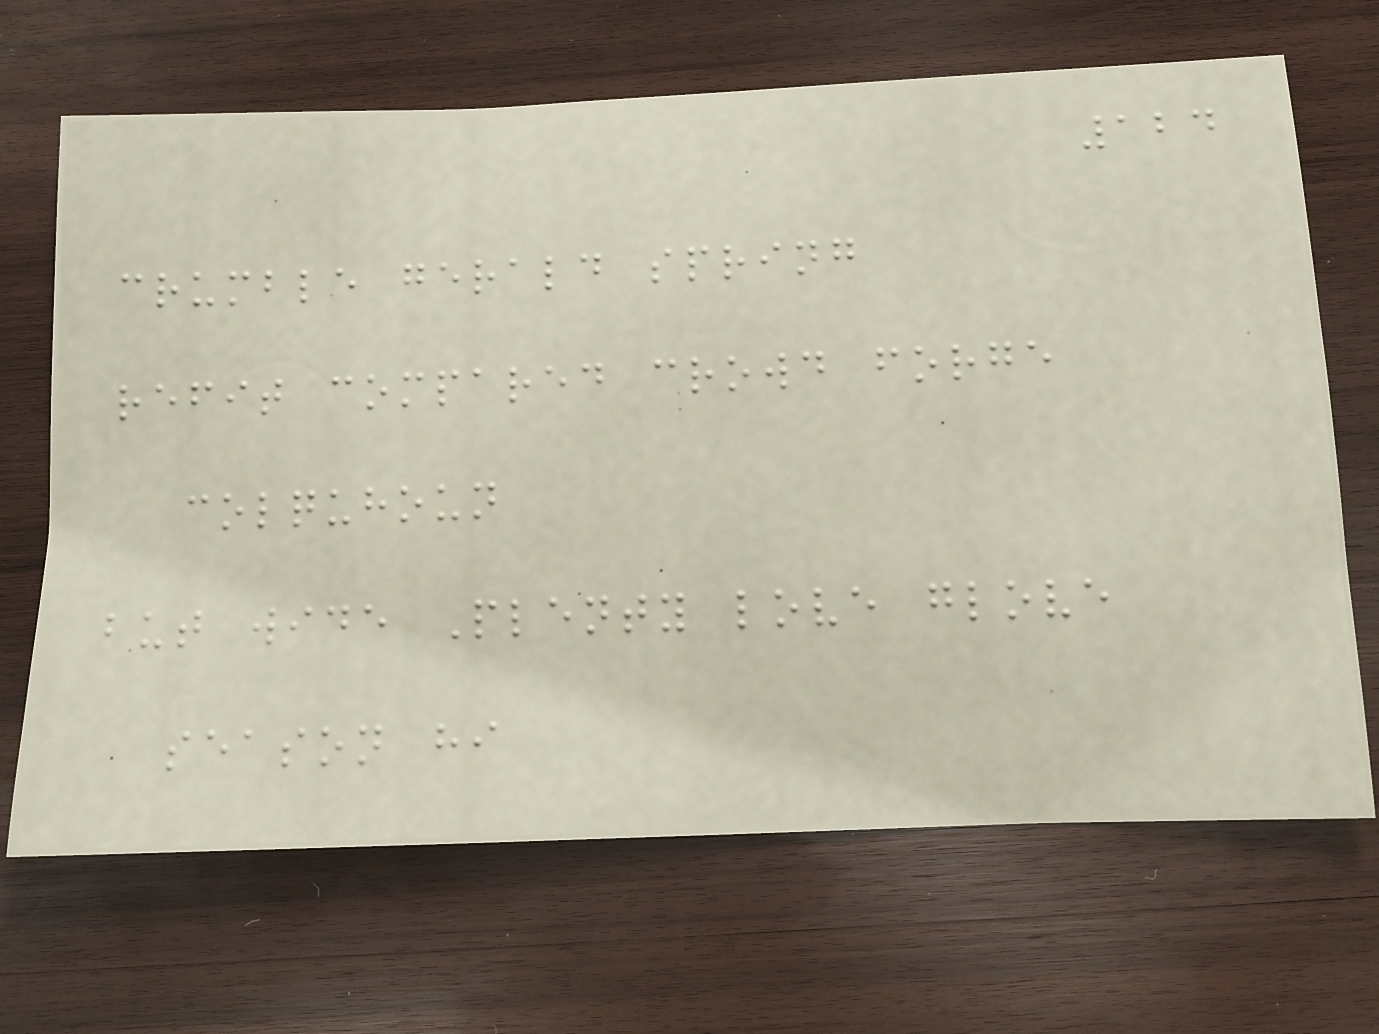124
crumble gerald spring
refit compared crowd forge
colquhoun
but wide Plenty love glove
season hi
